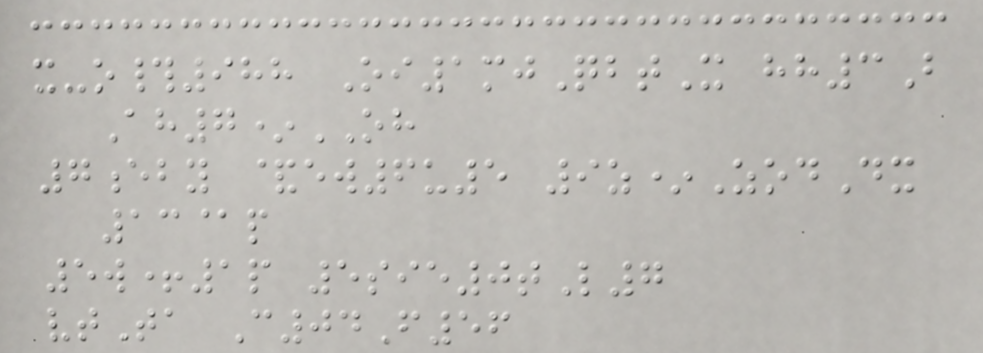x-o#988 Oi1mjQbtX hh3B
Ah7*OH
7eby &ew6u5 9z*ZodDx
13@p
5w+1p 5sie0tL7
vtTa C04F56
